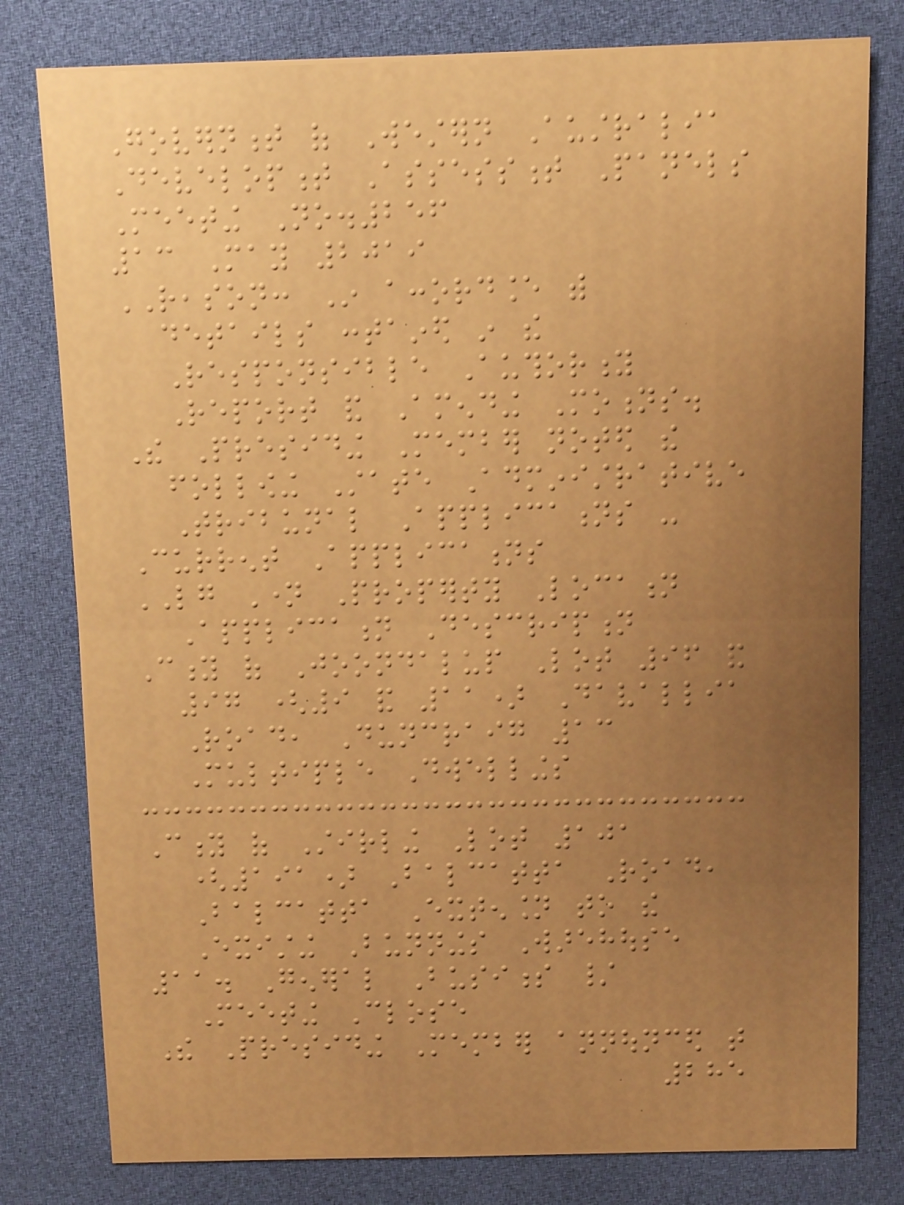Government of Western Australia
Development Assessment Panels
Meeting No.256
13 May 2019
REASON: In accordance with
details contained in the
Responsible Authority
Report and Amending Motions.
The Presiding Member noted the
following State Administrative
Tribunal Applications -
Current Applications
LG Name Property Location
Application Description
City of Joondalup Lot 96 and
97 (9 and 11) Davallia
Road, Duncraig 13
Multiple Dwellings
City of Stirling Lot 101
(191) Balcatta Road,
Balcatta Extension to the
Existing Bunnings Warehouse
11. General Business /
Meeting Close
The Presiding Member announced that
285
